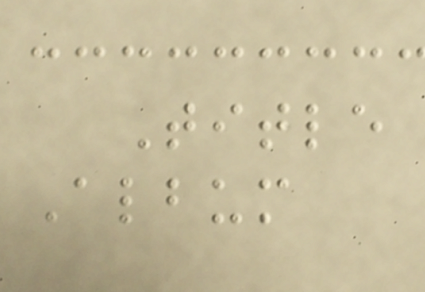Title
Album
